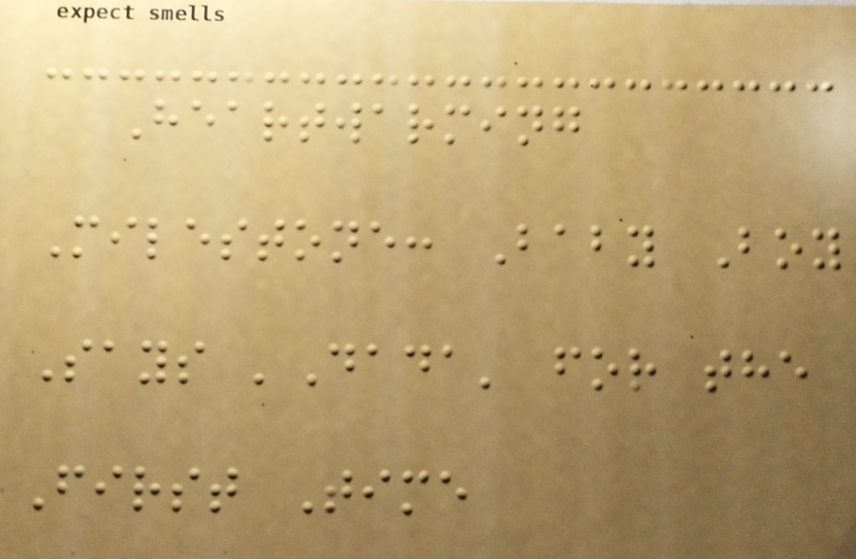Heartwarming
Milestone: Baby Boy
Says 'Dada' for the
First Time
